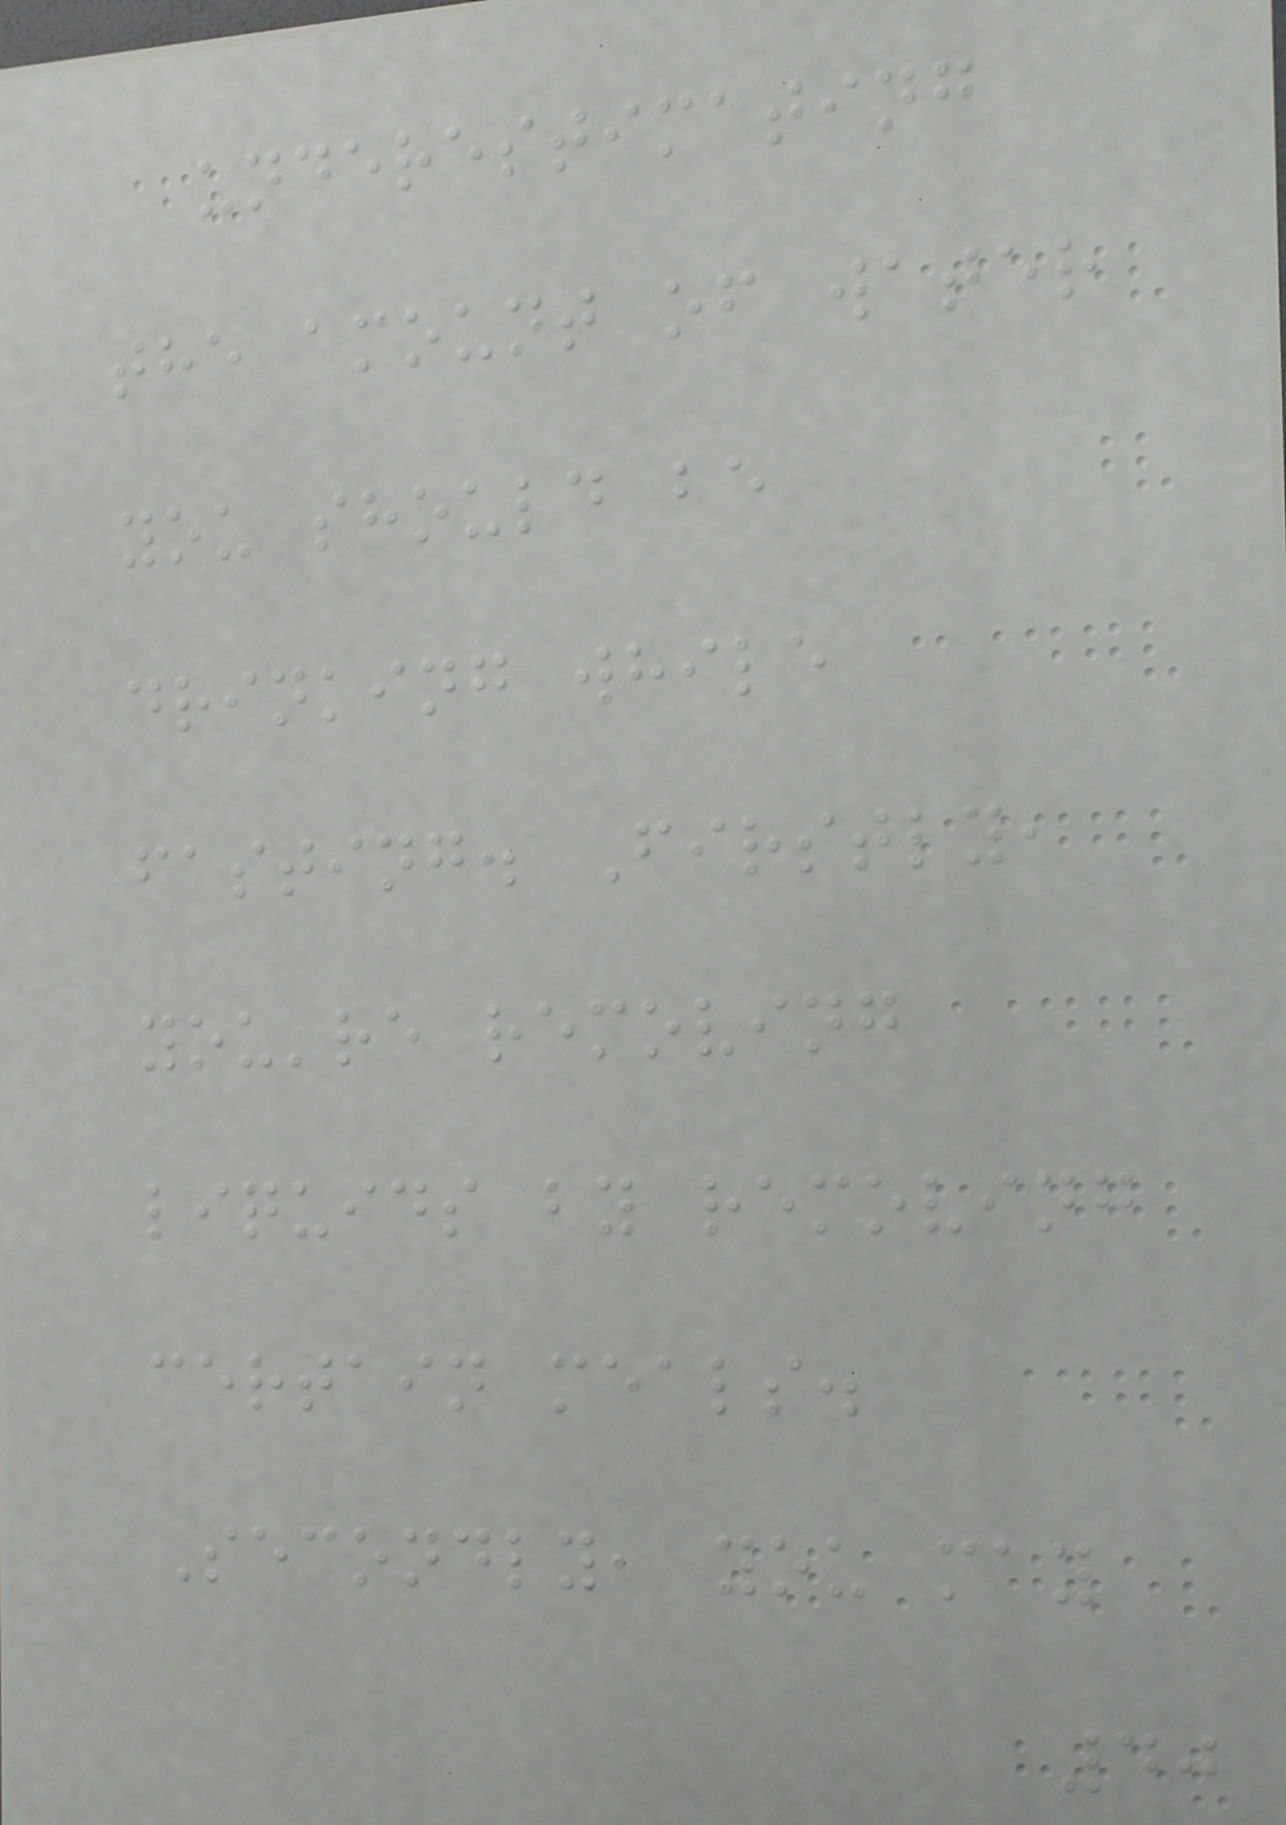underestimating
the amount of water
you should be
drinking while
fasting. Firstly,
you're removing
liquids by removing
certain meals.
Secondly, you may
40
